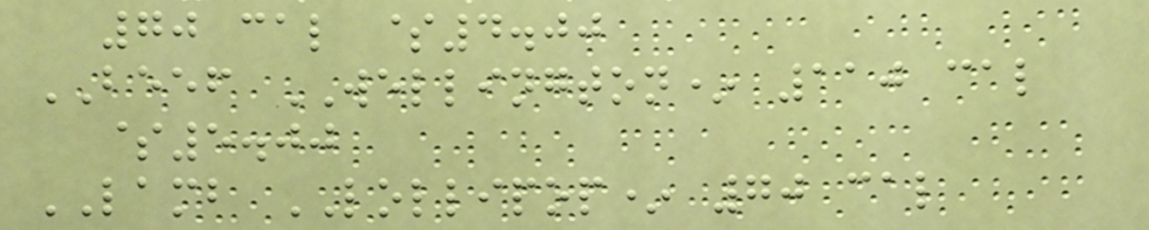70 cal $4.00
BEEF WELLINGTON* 110 cal
$5.00
LAMB LOLLIPOP* 70 cal
